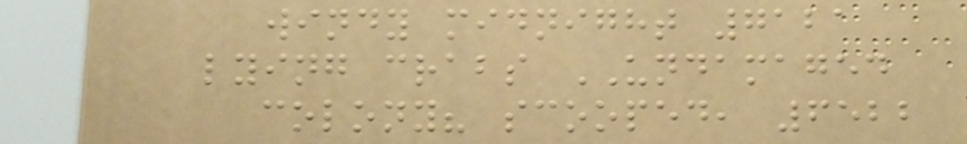windy midnight 7121
lying crabs UNDAMAGED
colony? scooped, 6522
